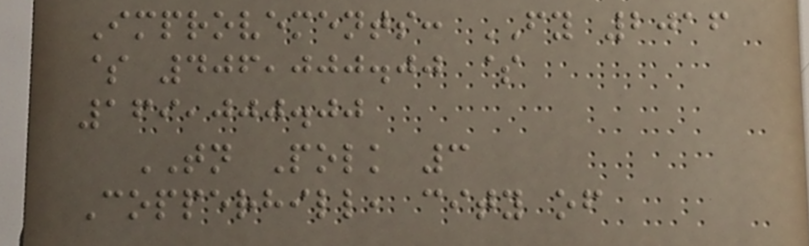Improvements: FY 2016
$ 406,000.00 $
169,000.00
TN Polk 3
Copperhill, city of
